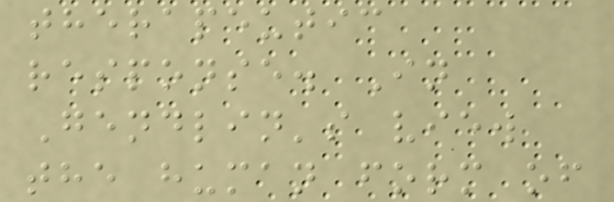therapeutic
response. In
Gendlin's view
the human form of
